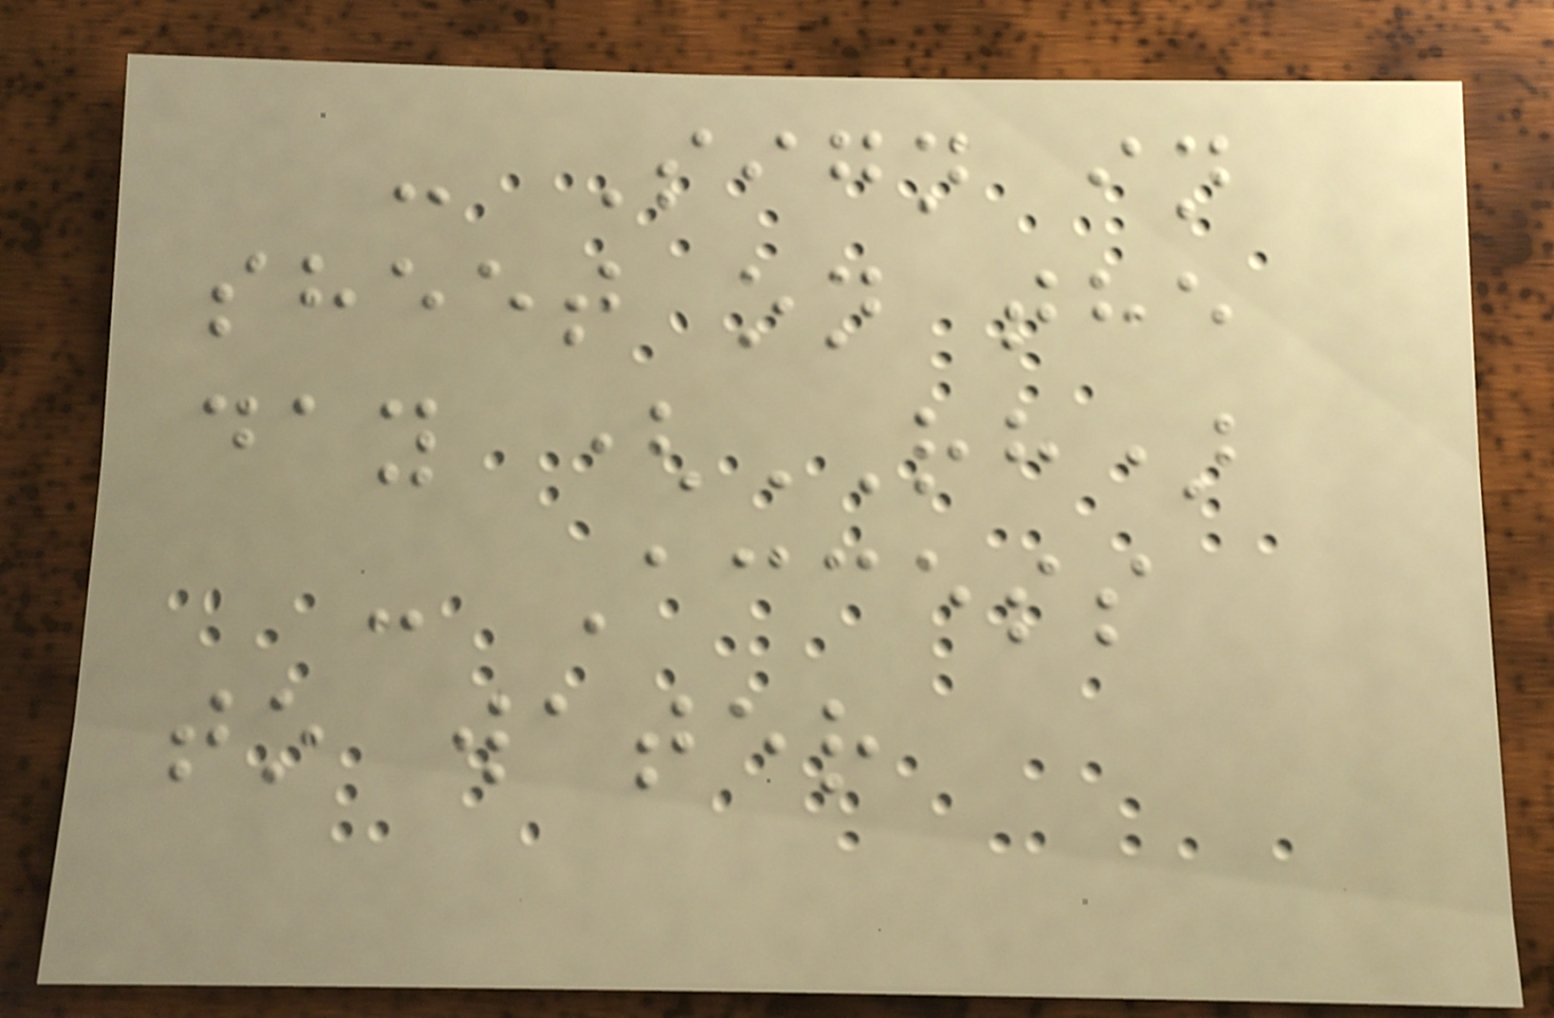- Sign in
sheet on the
day (RH)
- Access
to water
